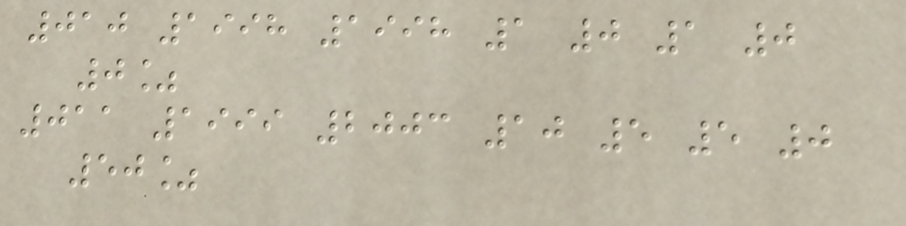010 1998 1998 1 0 1 0
0%
011 1999 2003 10 5 5 0
50%
